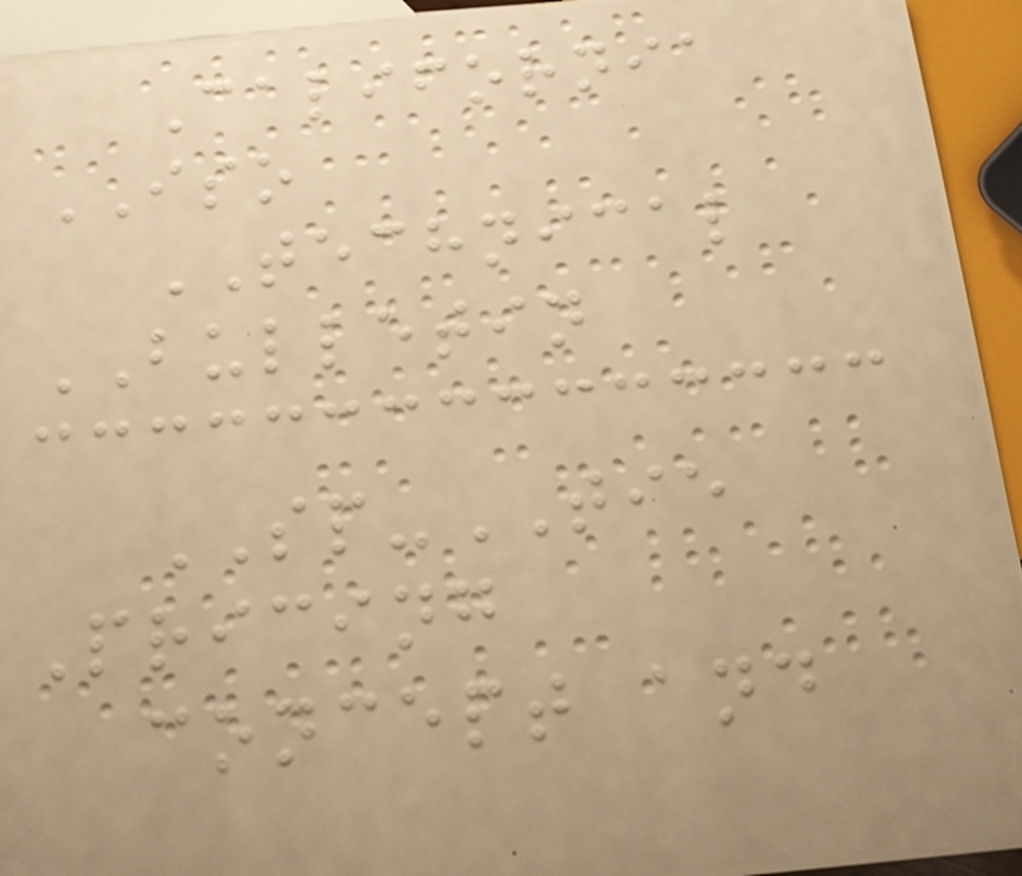California
ISO
TECHNICAL
BULLETIN
SP-TIE
Pricing
concept and
